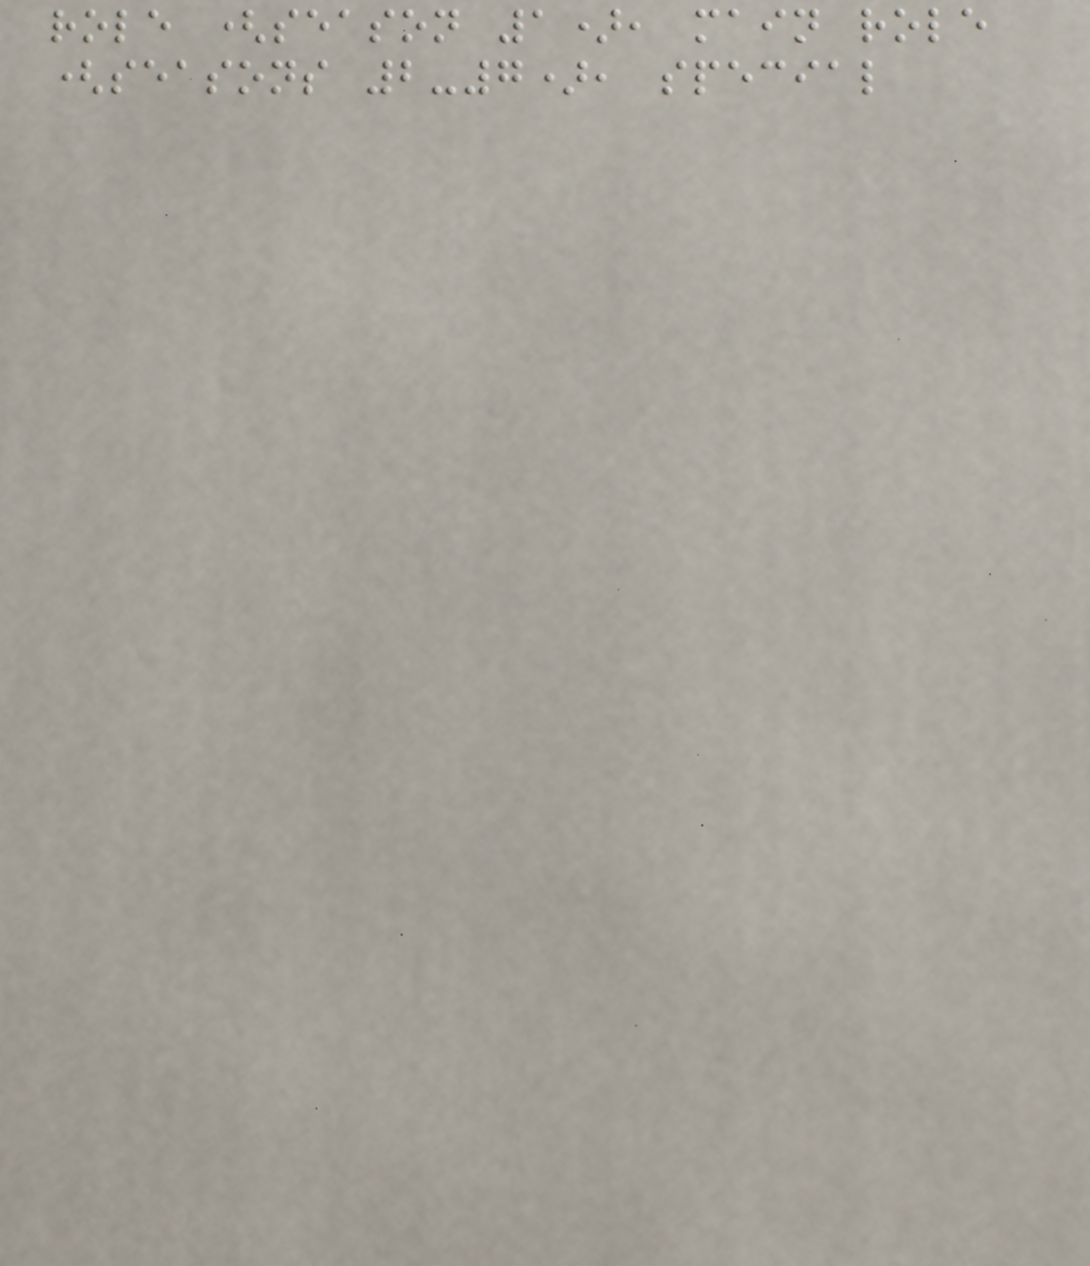role (season 1), main role
(seasons 2-7), special
